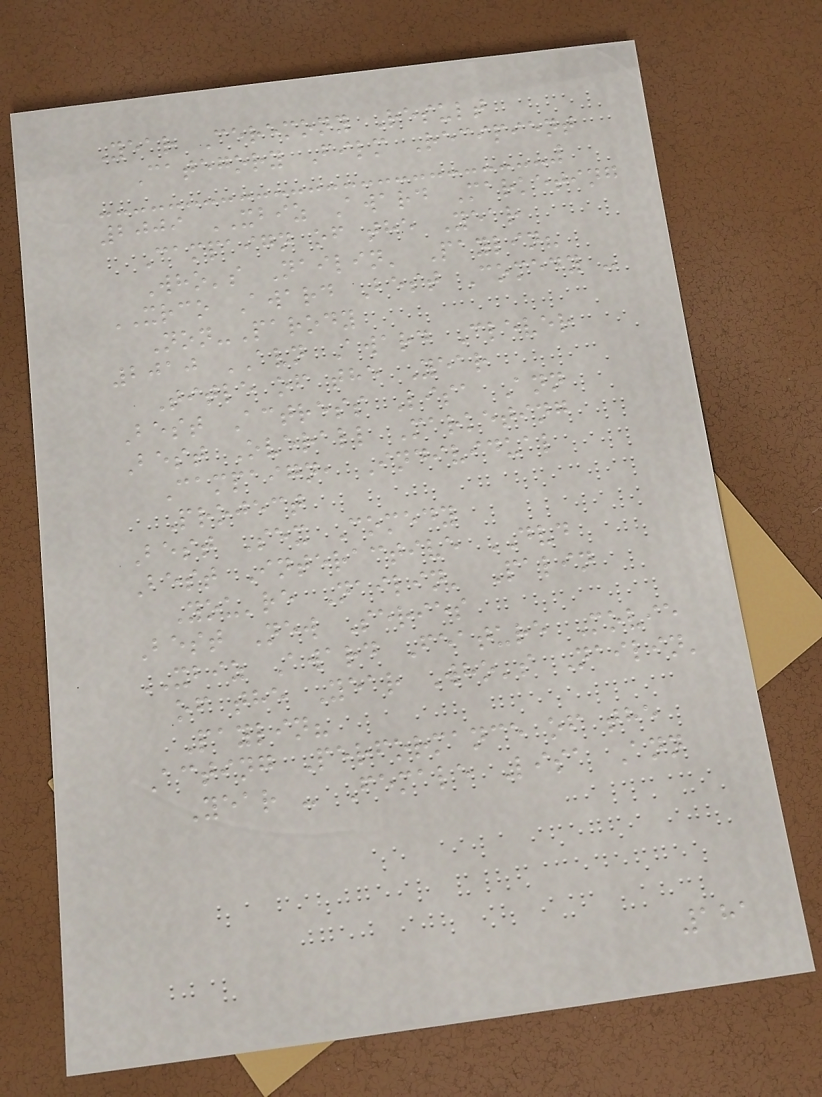Year Ceremony Result
Category Film Recipient
2009 XBIZ Award Marketing
Campaign of the Year
Who's Nailin' Paylin?
XRCO Award Best Comedy -
Non-Parody
2010 AVN Award Clever
Title of the Year
Best Actress Lisa Ann
Best Overall Marketing
Campaign, Individual
Project
Best Sex Comedy
Best Interactive DVD
You're Nailin' Palin
Best New Series
XBIZ Award Feature Movie
of the Year Who's Nailin'
Paylin?
Acting Performance of the
Year - Female Lisa Ann
181
